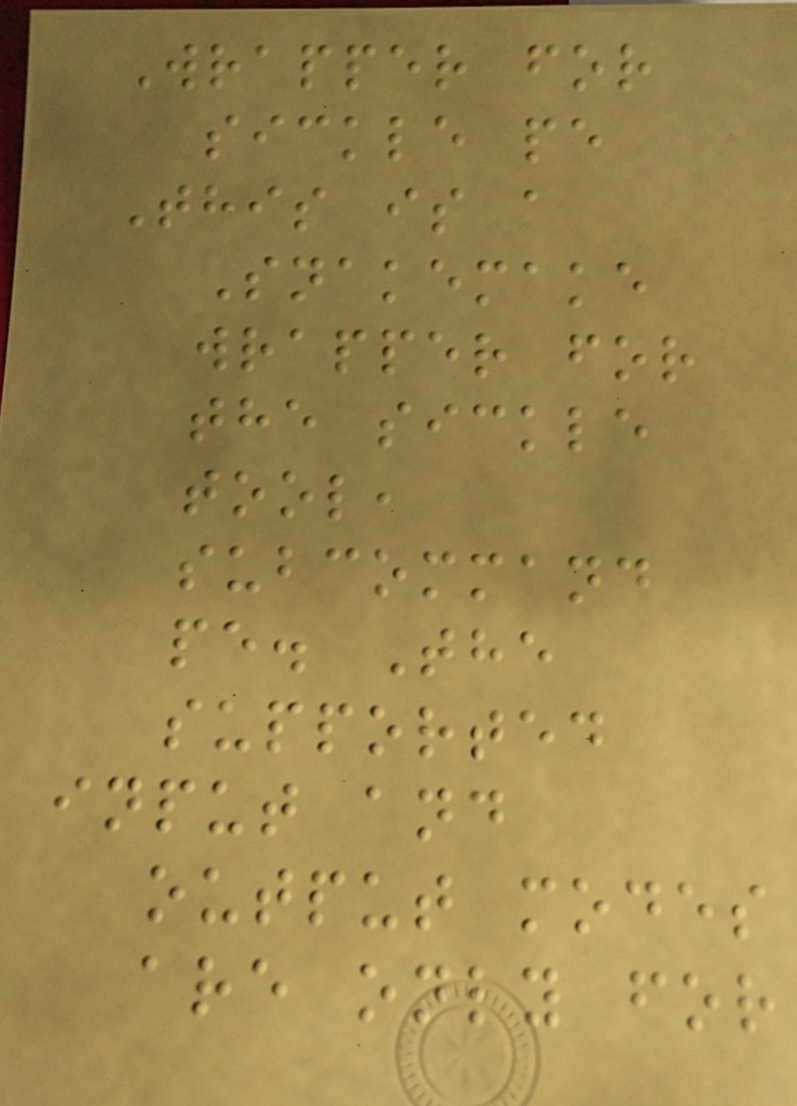Wrapper for
sickle pe
This is a
Snakemake
wrapper for
the sickle
tool,
subcommand
pe. The
supported
input and
output modes
are only for
